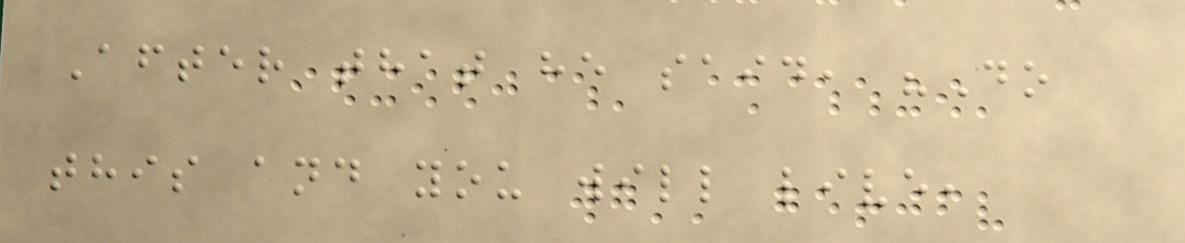After that he said, "Do
this and you will live,
